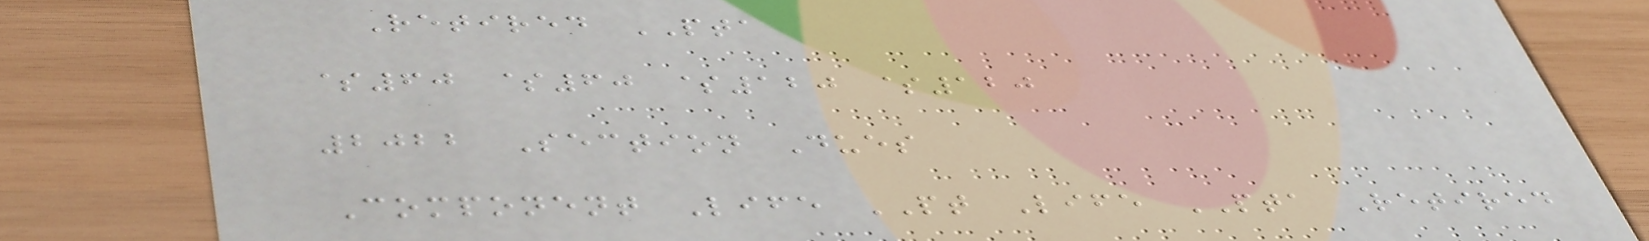Retired PTA
$60 $60 $120 $120
2022 Section Dues
Component Life PT Life PTA Retired
